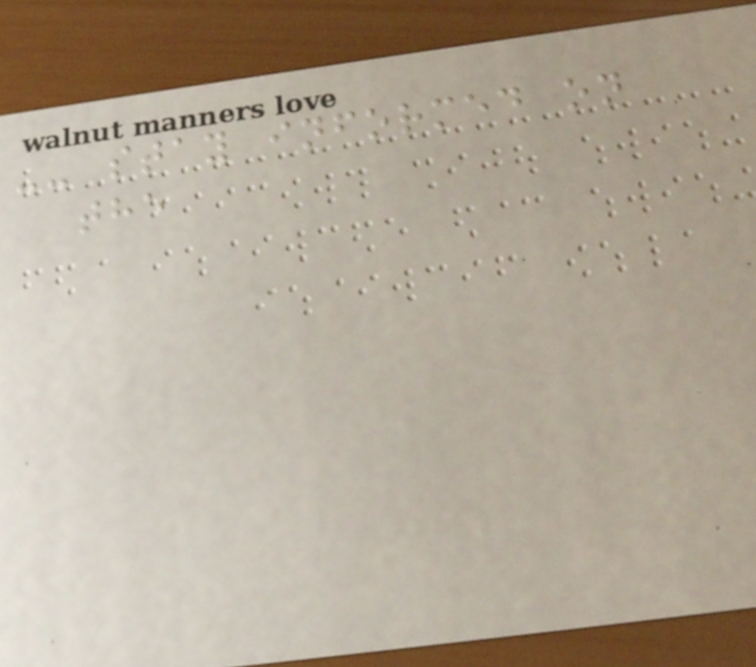-- stay informed on
the
